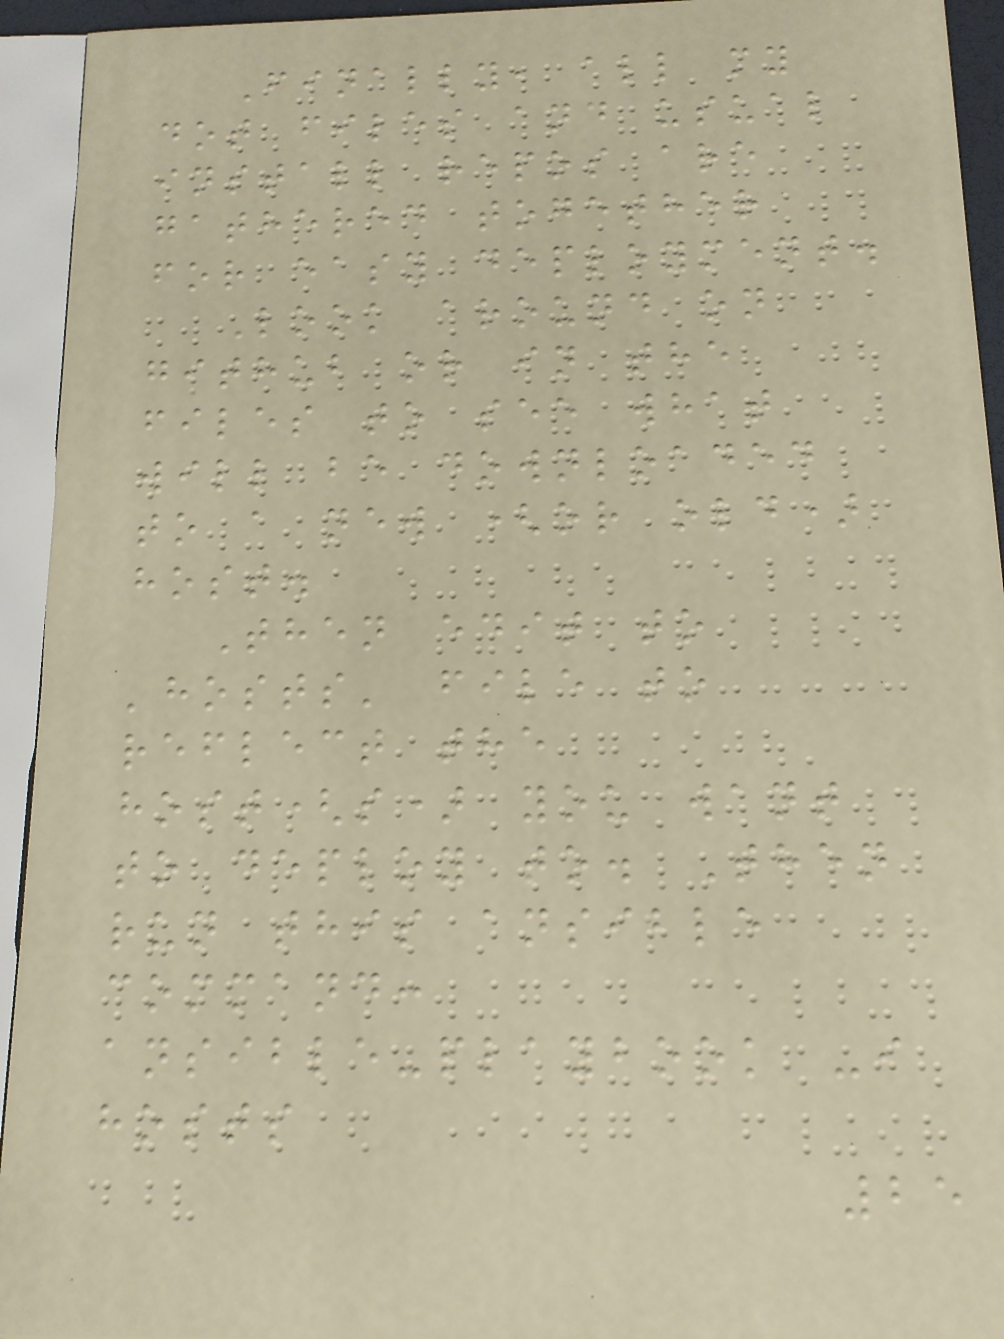Finally, all my
dot files and usual
install repos are
gathered together
for easy deployment.
Look around on
github or in the
files to see what
will be downloaded
to a new (or old)
host.
Then edit to
'hosts' file to
reflect the
host(s) you want
to deploy to. Then
run this ansible
command:
ansible-playbook -i
hosts
25
